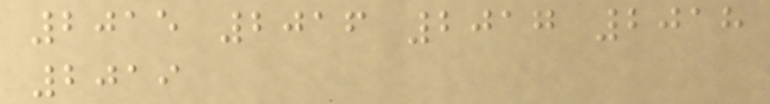2015 2016 2017 2018
2019
